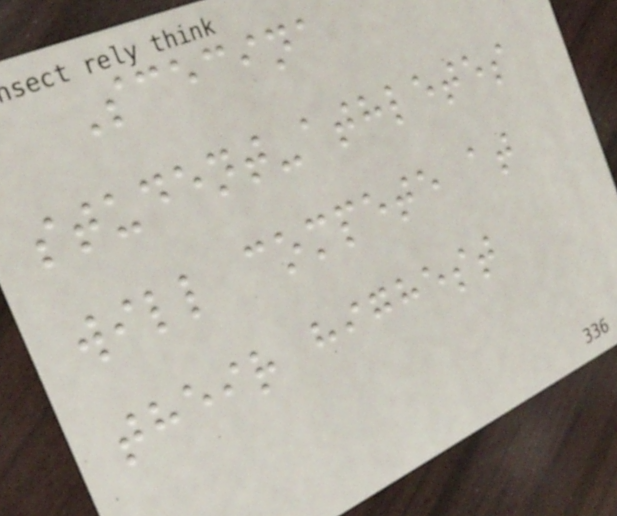Scecina
student-athletes
will compete at
their highest
